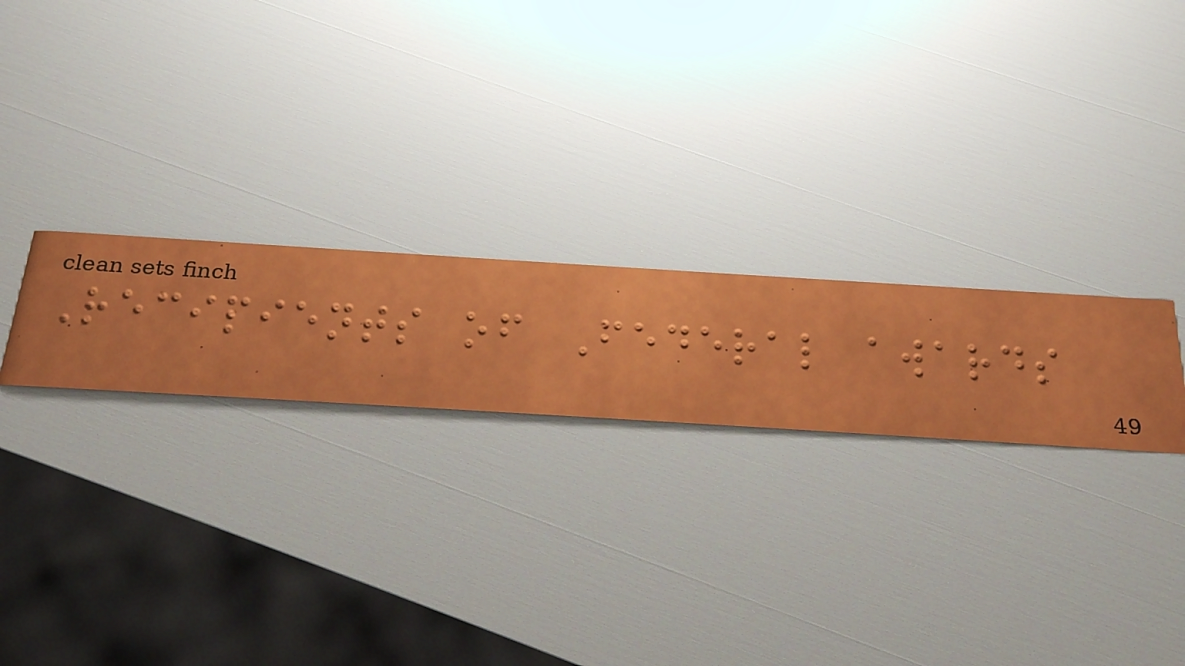Recipients of Federal awards
